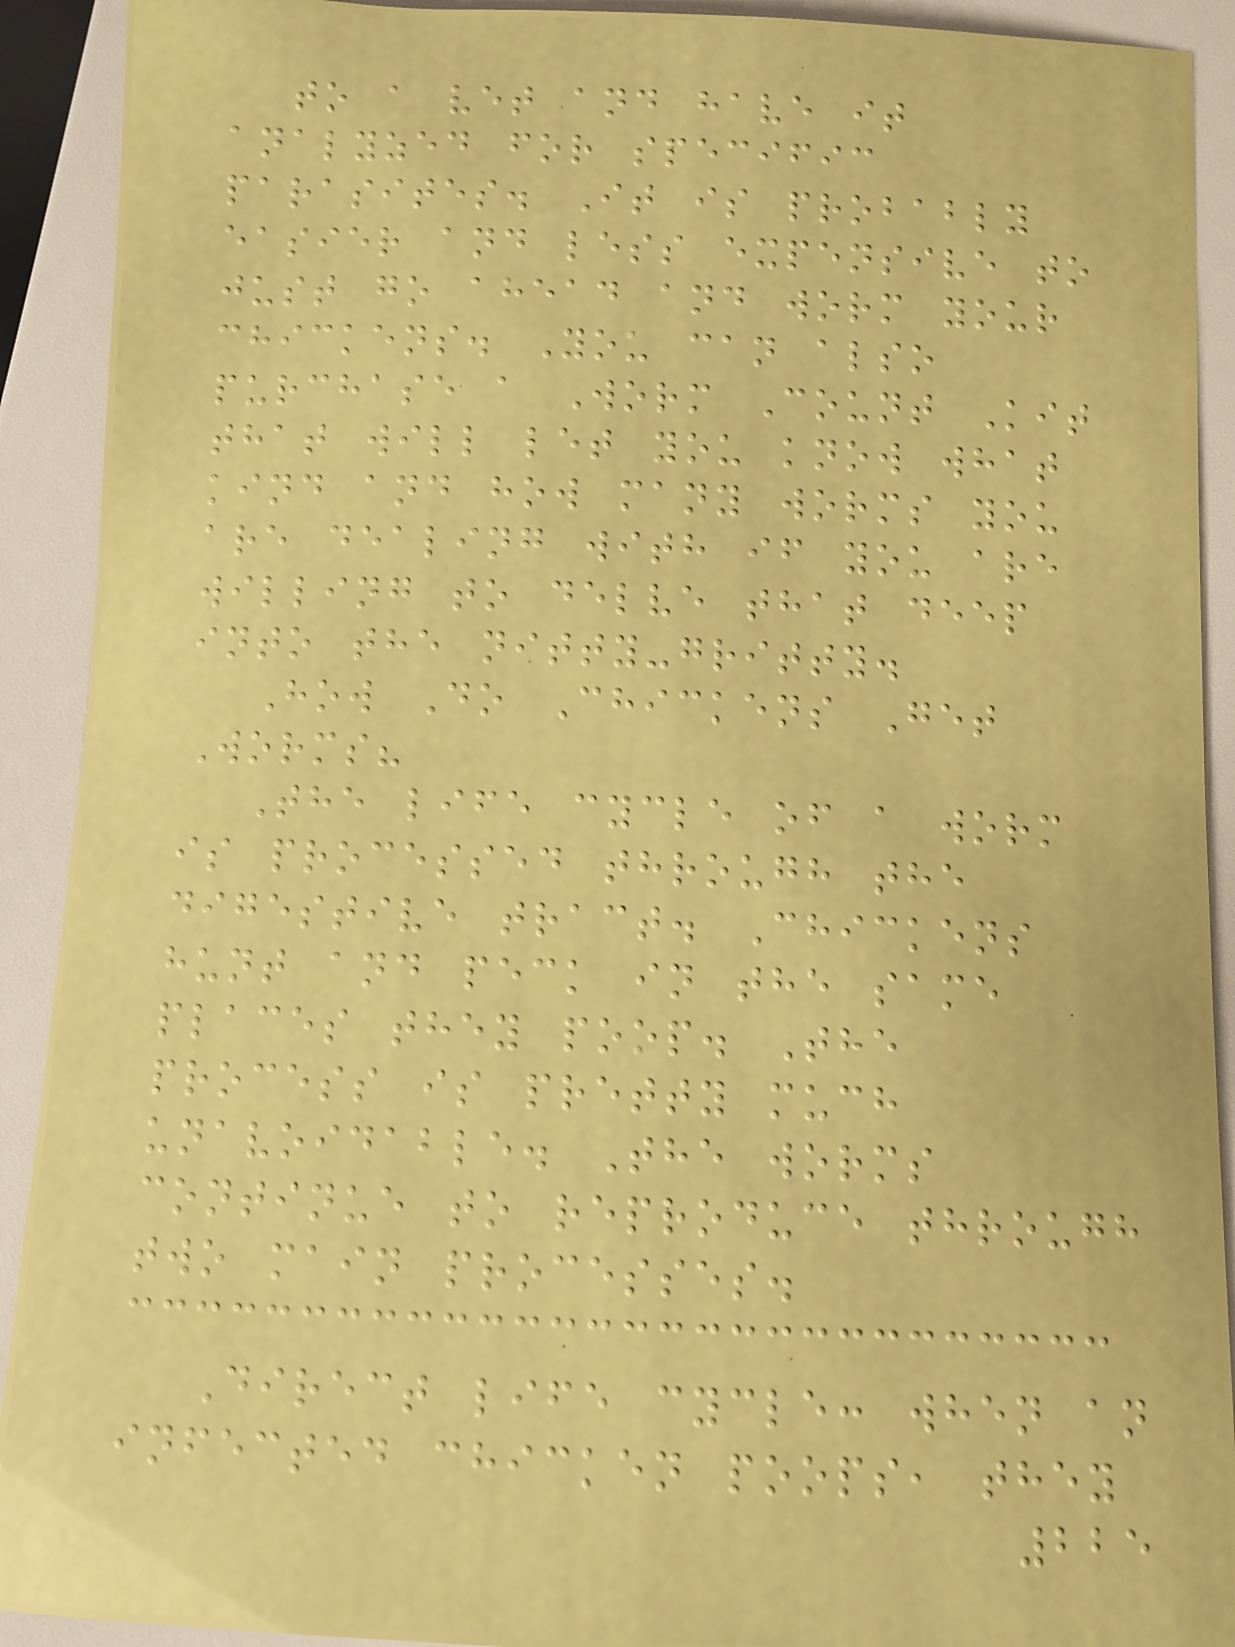to a vet and have it
analyzed for specific
parasites. It is probably
easier and less expensive to
just go ahead and worm your
chickens. You can also
purchase a Worm Count Kit
that will let you know what
kind and how many worms you
are dealing with if you are
willing to delve that deep
into the nitty-gritty.
How Do Chickens Get
Worms?
The life cycle of a worm
is processed through the
digestive tract. Chickens
hunt and peck in the same
places they poop. The
process is pretty much
unavoidable. The worms
continue to reproduce through
two main processes.
Direct life cycle: when an
infected chicken poops, they
225
